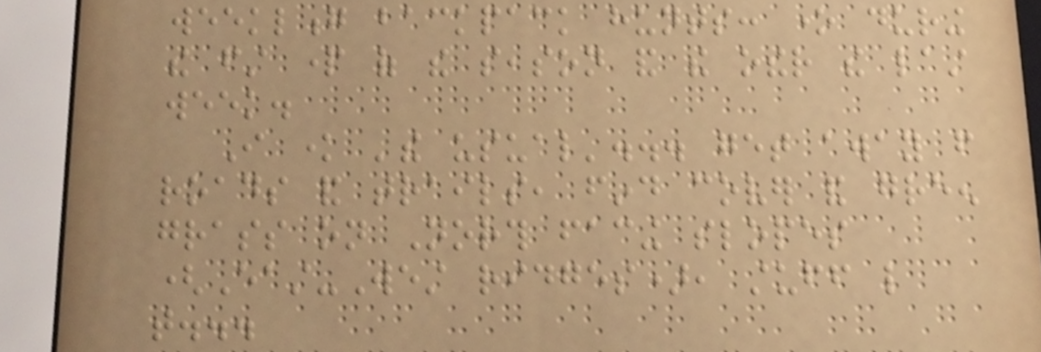weeklong backpack hunts: one during
the first part of the season and the other the last
week.
I know 'the usual'... get away from
roads and trails, find cover and green
grass on North facing slopes
(East-West ridges), stuff like
that...
